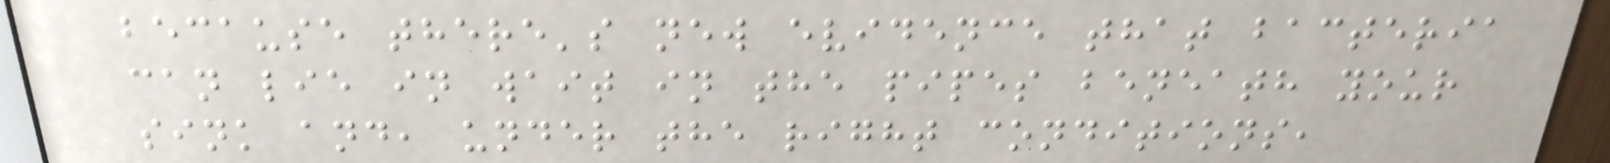because there's new evidence that bacteria
can lie in wait in the pipes beneath your
sink and, under the right conditions,
